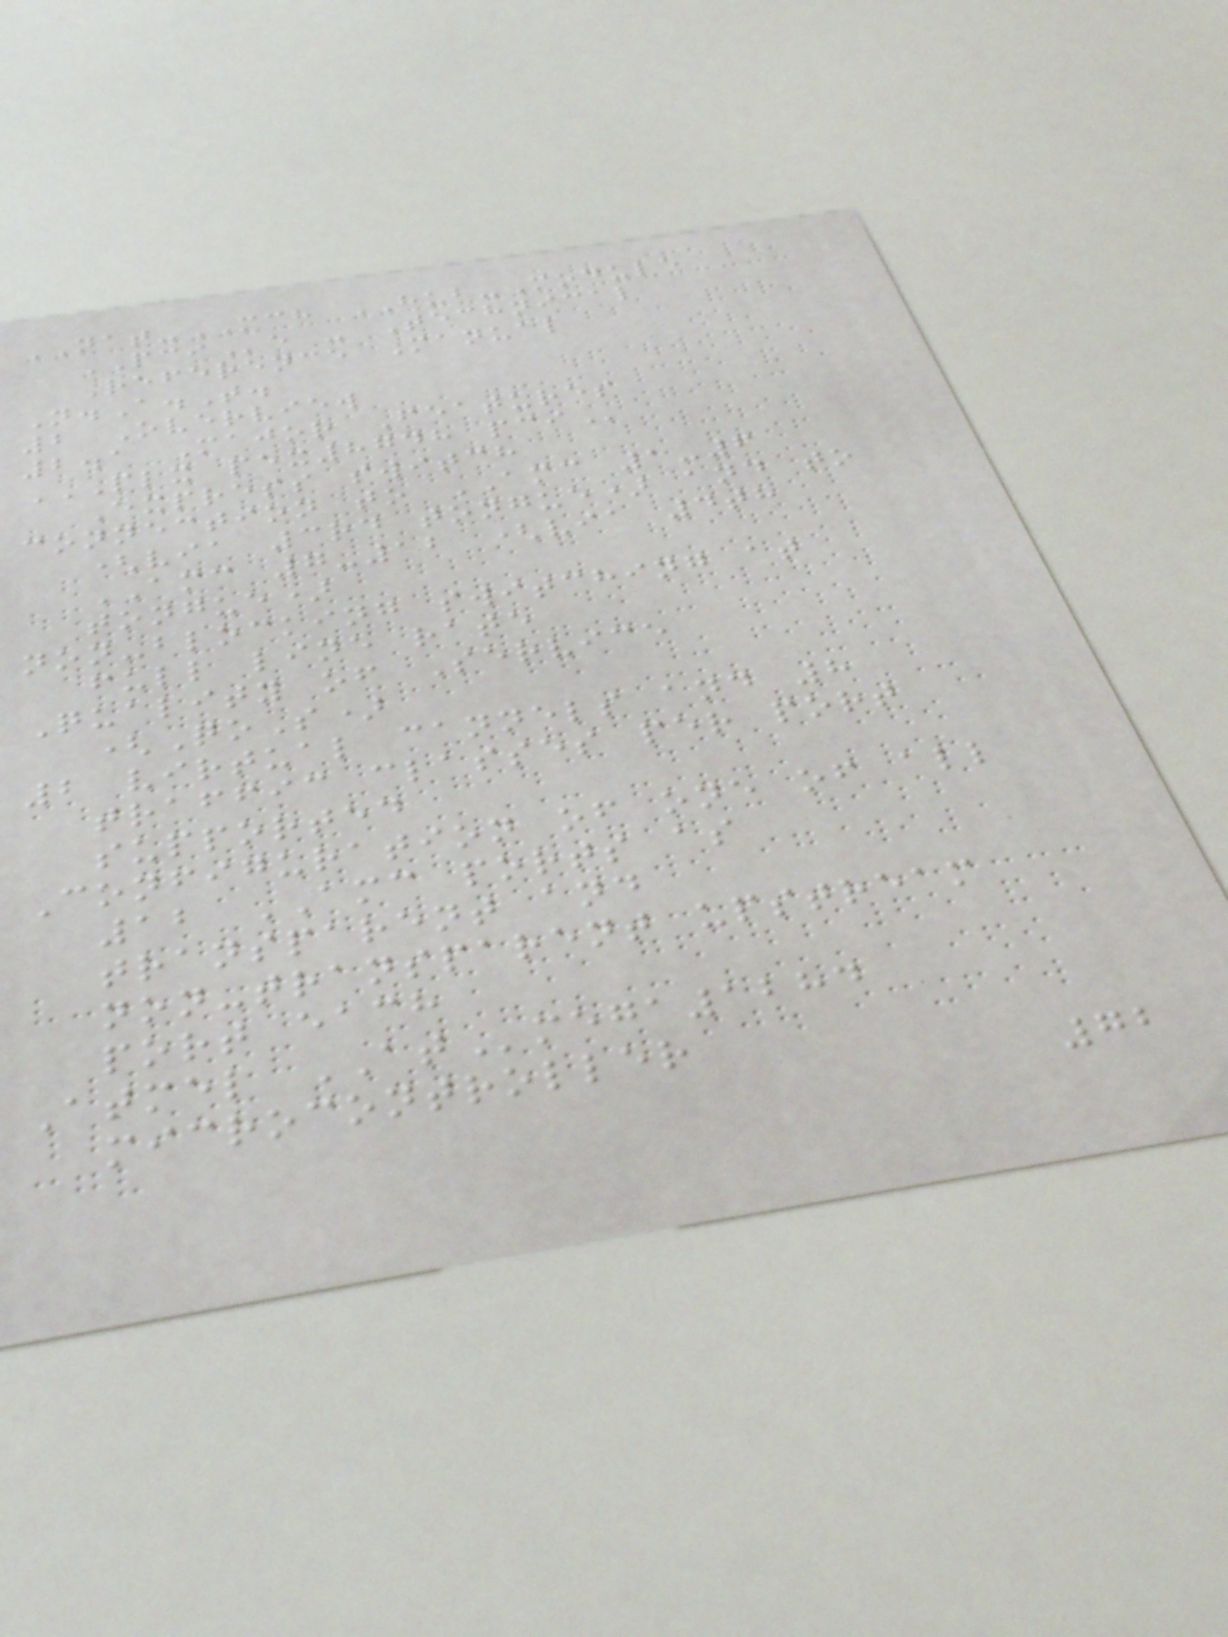NAT-MCH HUB-Module
PCIe - Technical
Reference Manual
N.A.T.
2 Overview
2.1 Major Features
PLX PEX8748 PCI
Express switch
connection to AMC 1-6
(via 3rd tongue) and to
AMC 7-12 (via 4th
tongue)
non-blocking switching at
full line rate
Quality of Service
(QoS)
2 virtual cannels and 8
traffic classes per port
supported
Configuration of one of all
12 AMC ports as
transparent and
non-transparent upstream
port each
Atmel ATmega1284
microcontroller
72
